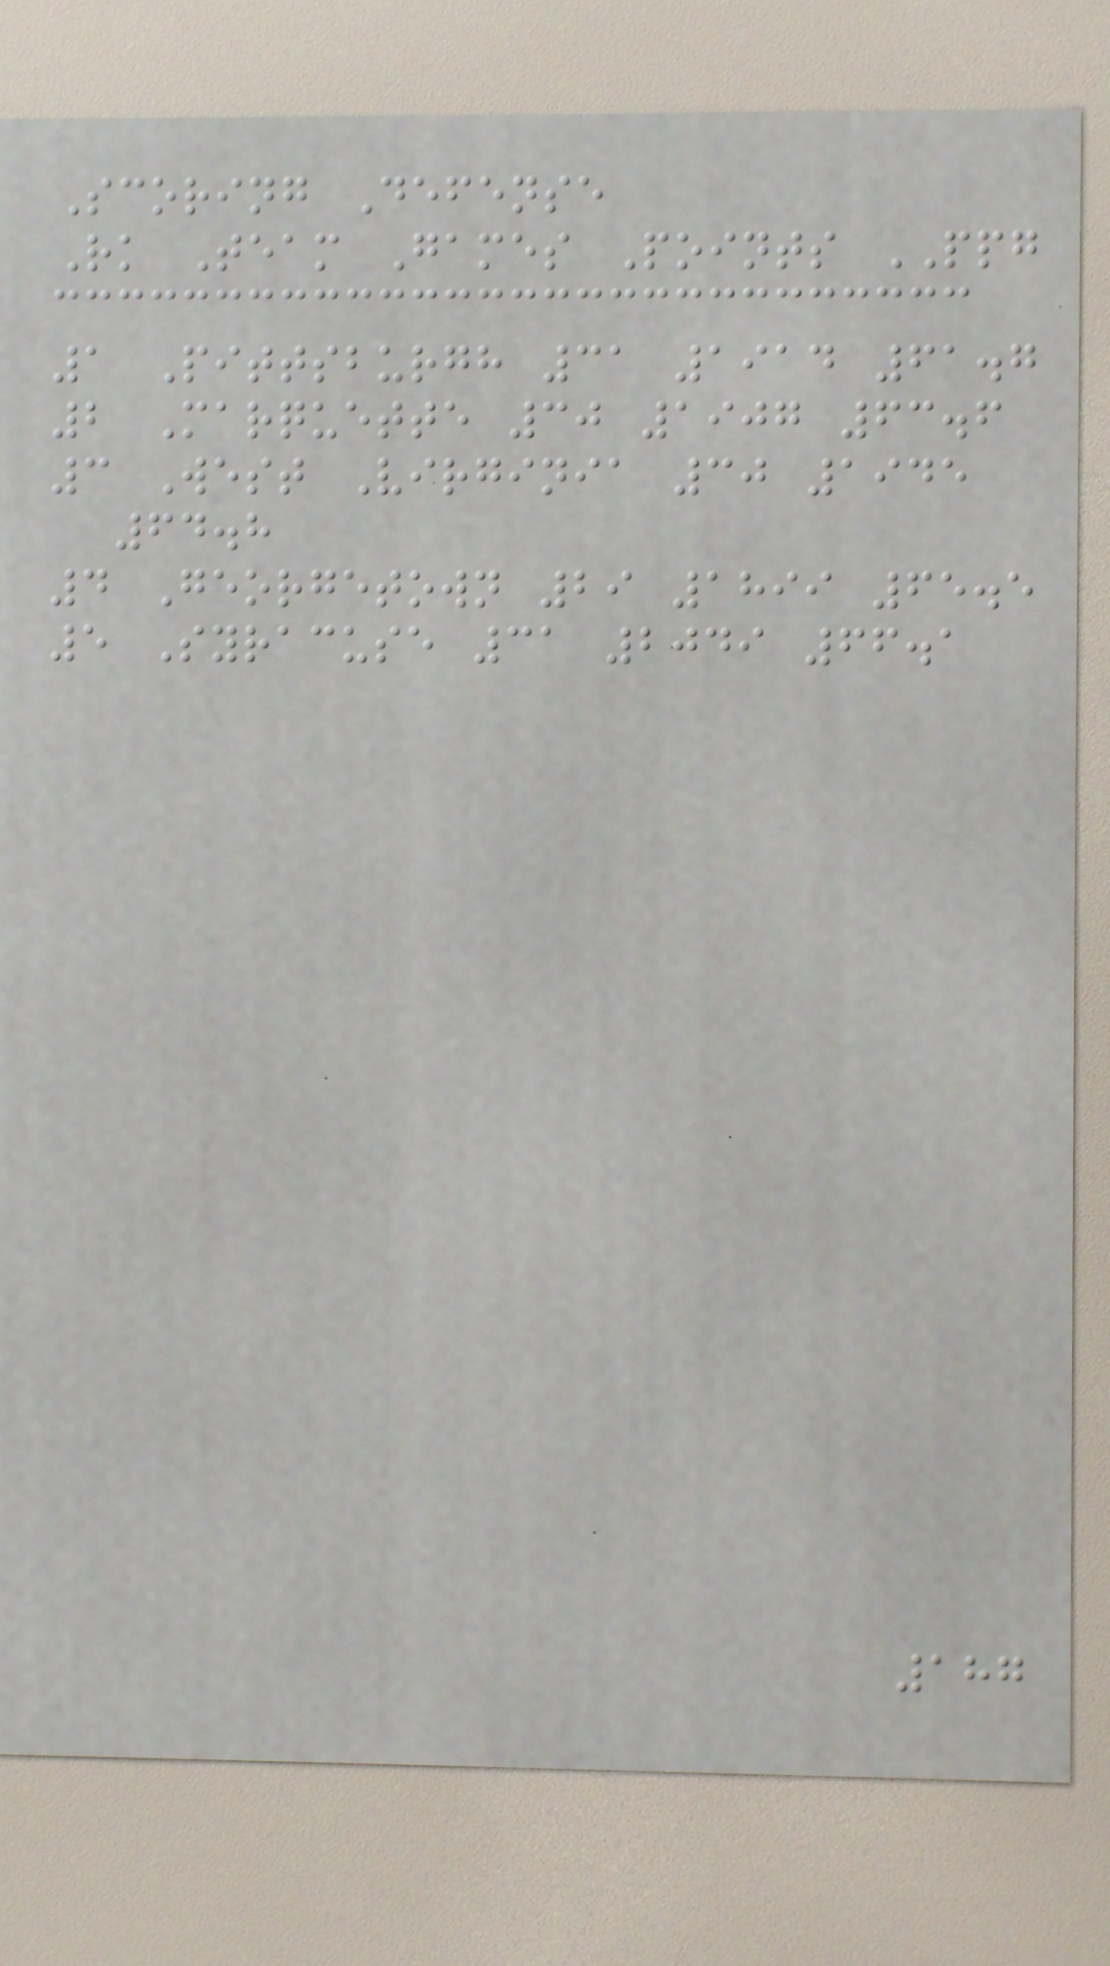Scoring Defense
Rk Team Games Points PPG
1 Pittsburgh 31 1914 61.7
2 Marquette 30 1907 63.6
3 West Virginia 30 1945
64.8
4 Georgetown 29 1899 65.5
5 Syracuse 31 2049 66.1
187
